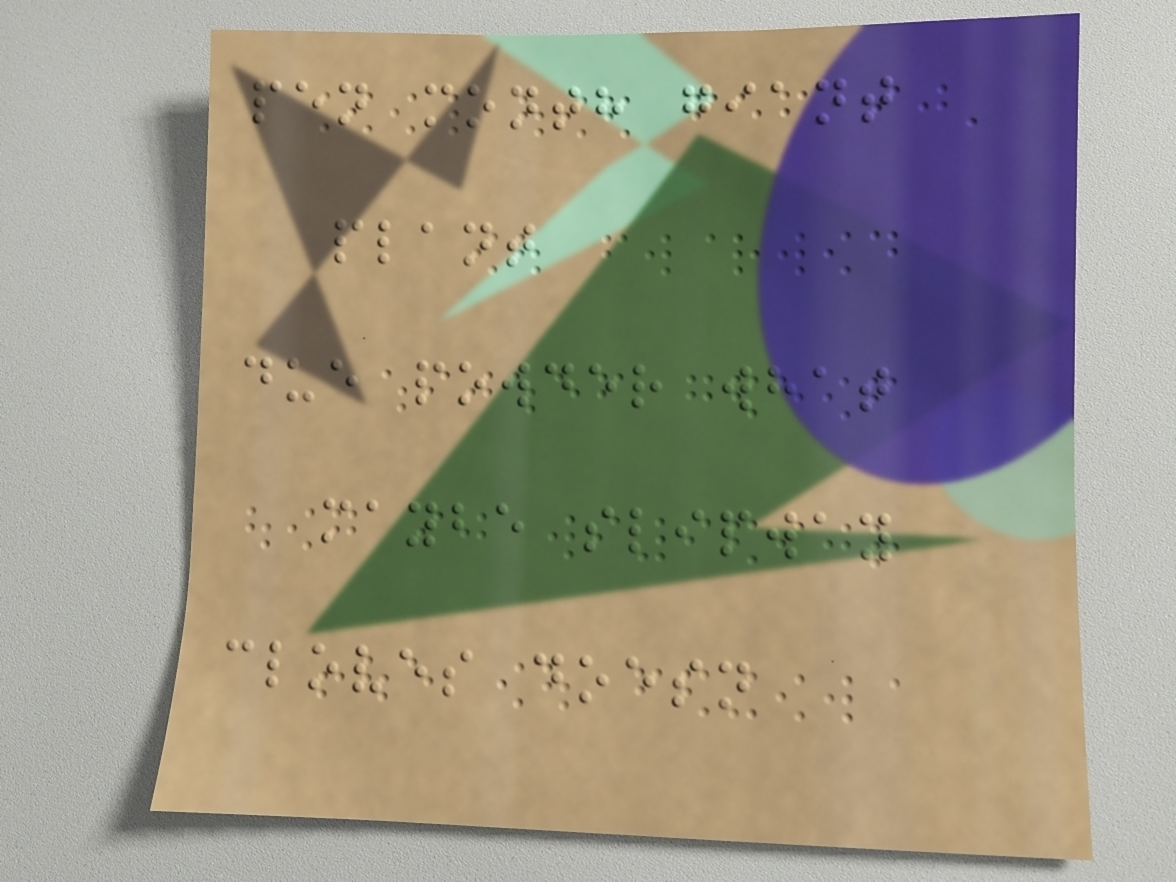pen month giant
plant
due powder what
maybe slipway
cloves doesn
